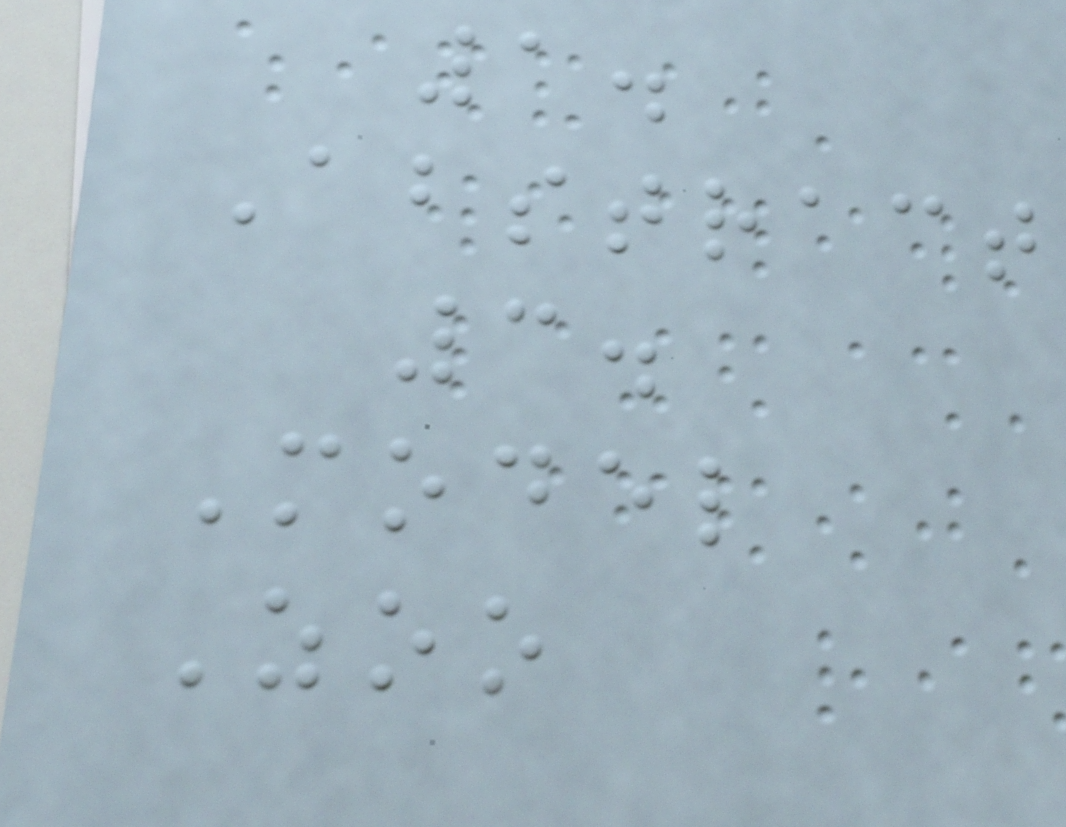1.
Abstract
3.
Model
Zoo
